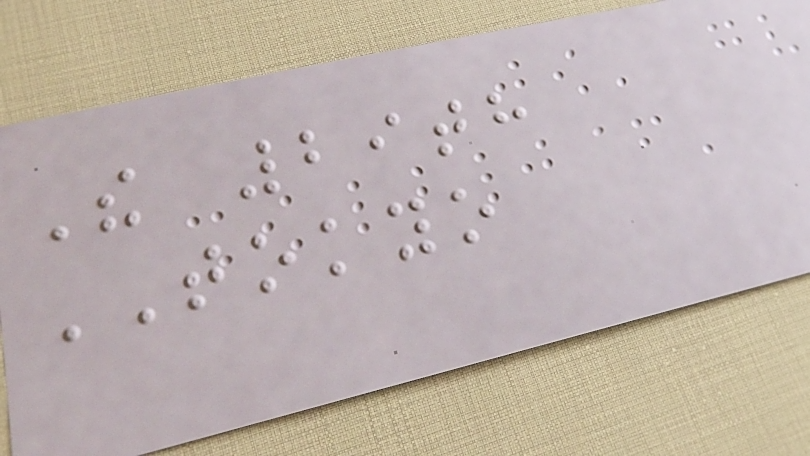The 29th
TOKYO
